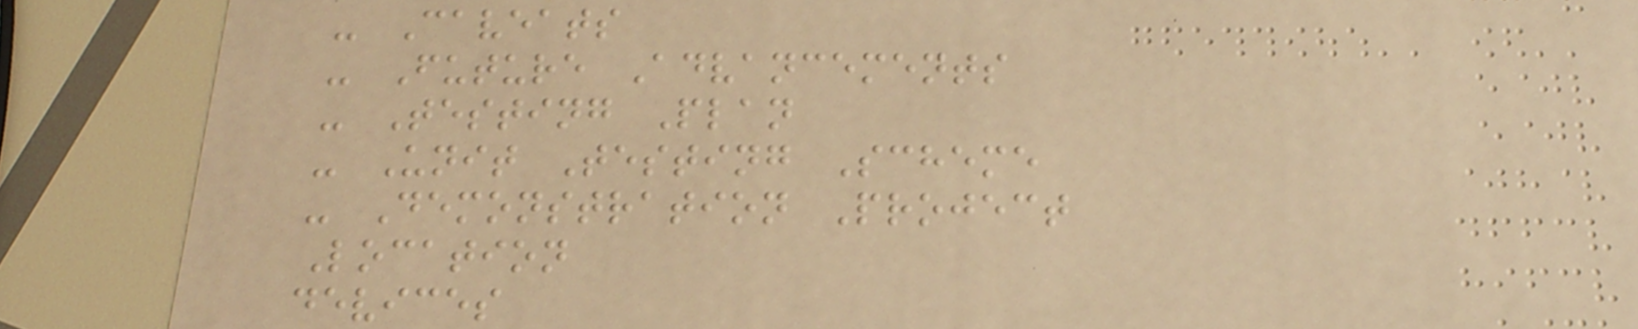- Caveats
- Future Advancements
- Testing Plan
- Unit Testing Scheme
- Demonstration Project
Location
devices
